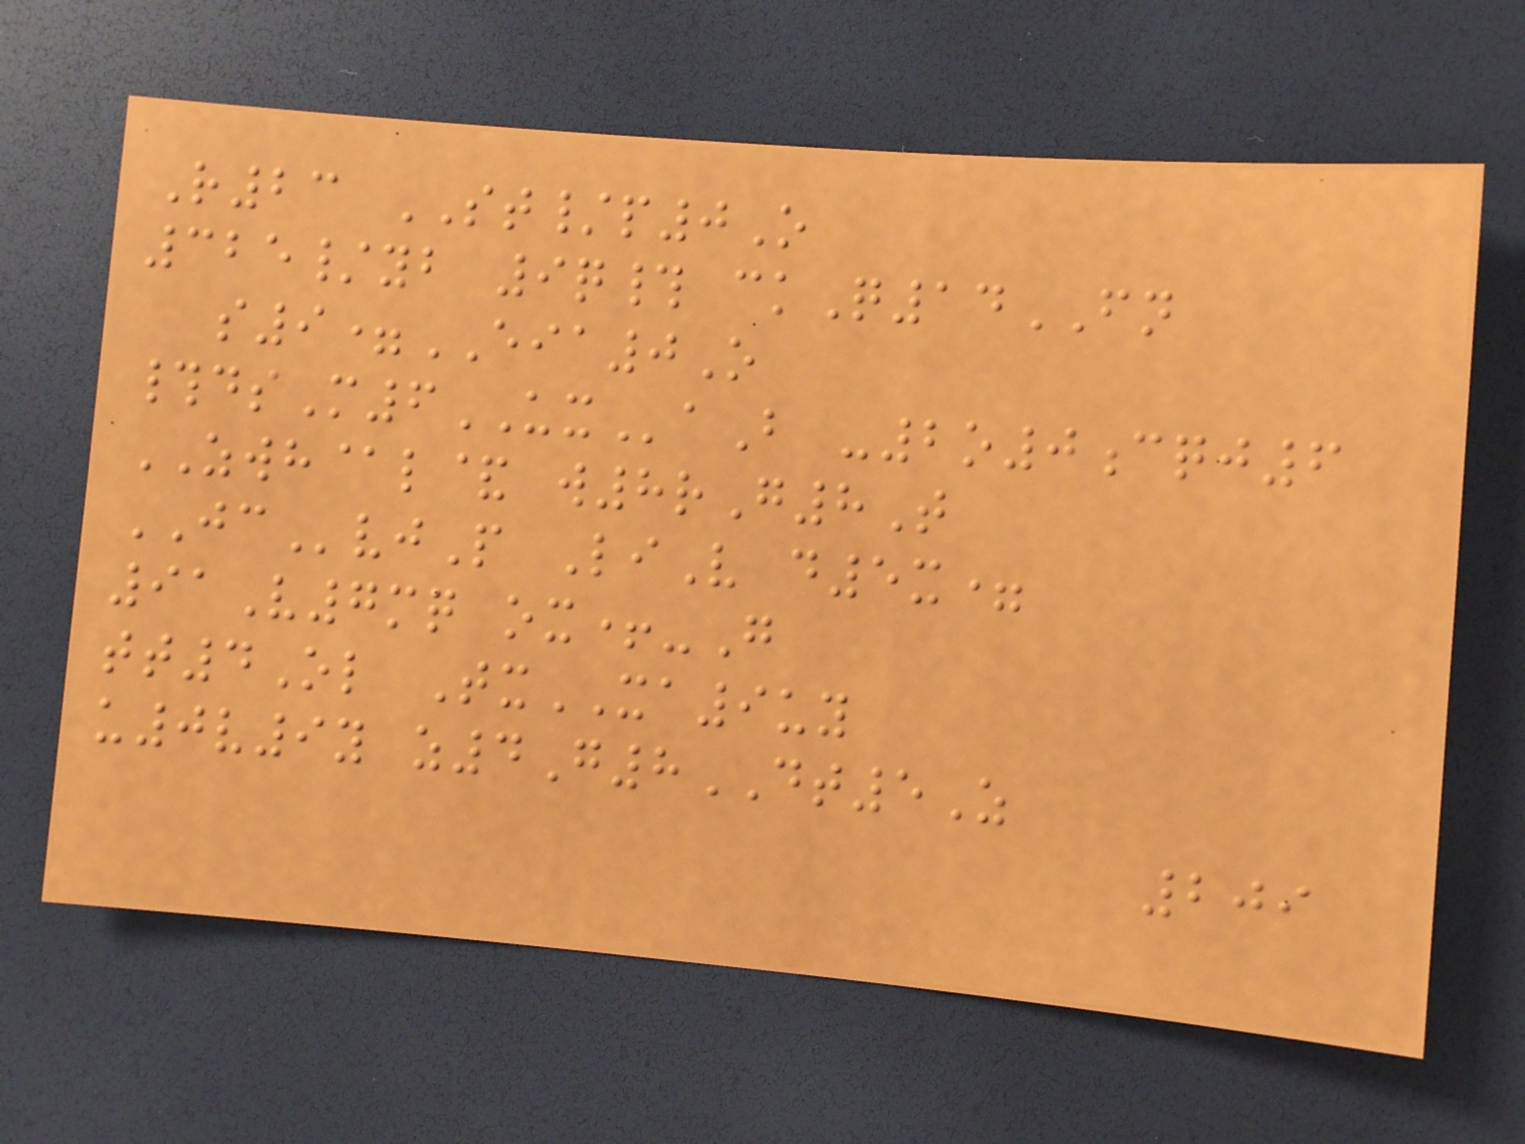R23 ST/p0O
325/yb 9q# ckQ14FN
s9=EIA0O
#dsM6UXaB -2o0cqj6
ZWH@l& w8rG8T
JCvjP LiV d5x=
91V7mq ox+-G
tt4Ol TxXA9uy
u0v9y z4G8DT5Z
209
